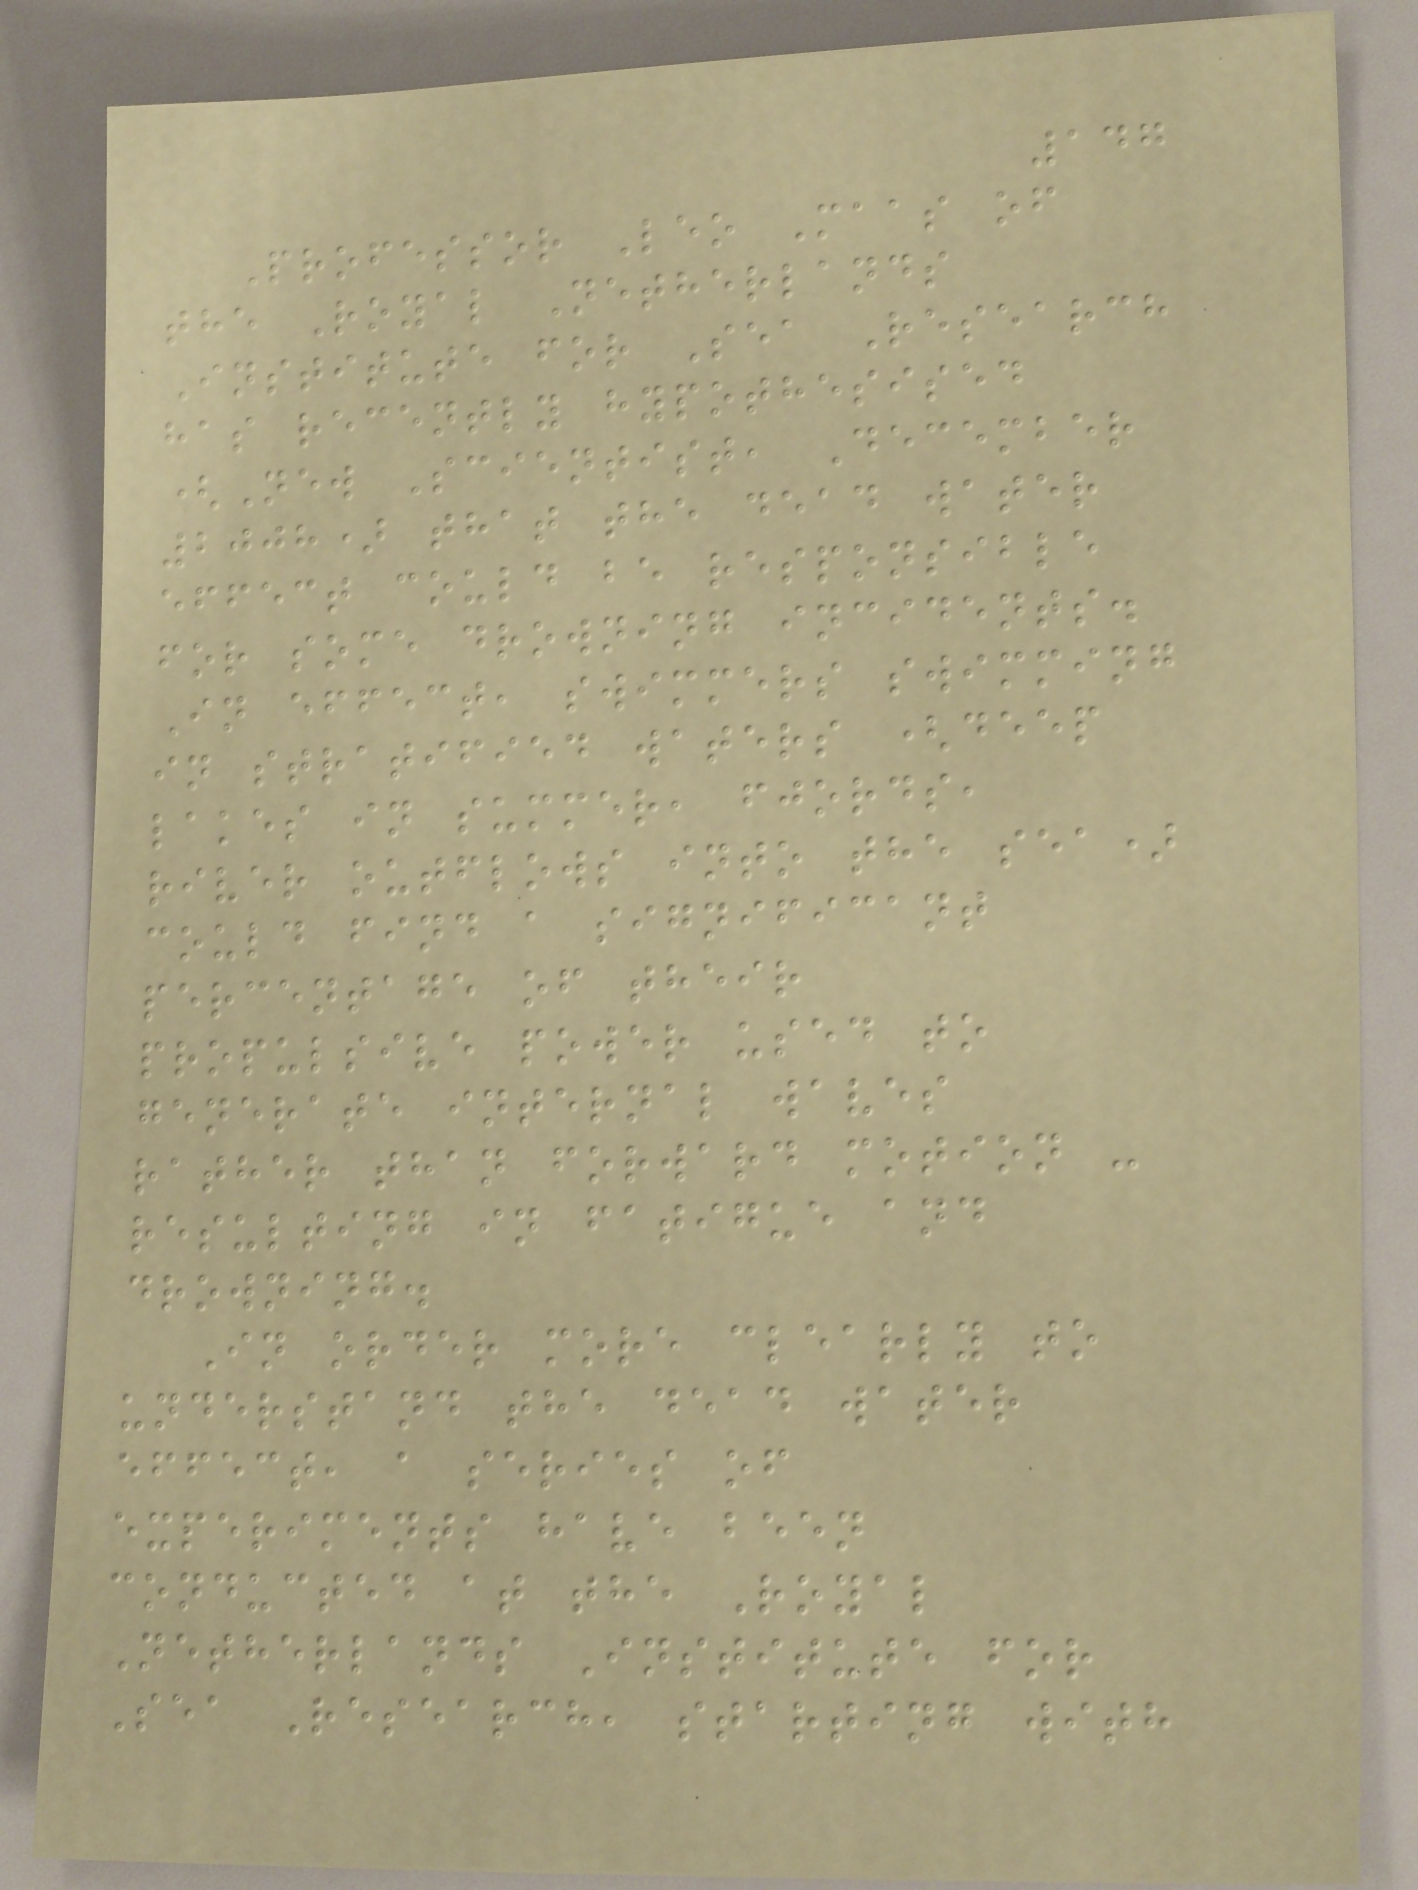147
Professor Leo Maas of
the Royal Netherlands
Institute for Sea Research
has recently hypothesised
(New Scientist, December
2008) that the dead water
effect could be responsible
for some drowning incidents.
In effect, swimmers swimming
in stratified waters (deep
lakes in summer, fjords,
river outflows into the sea)
could find a significant
percentage of their
propulsive power used to
generate internal waves
rather than forward motion -
resulting in fatigue and
drowning.
In order more clearly to
understand the dead water
effect, a series of
experiments have been
conducted at the Royal
Netherlands Institute for
Sea Research, starting with
